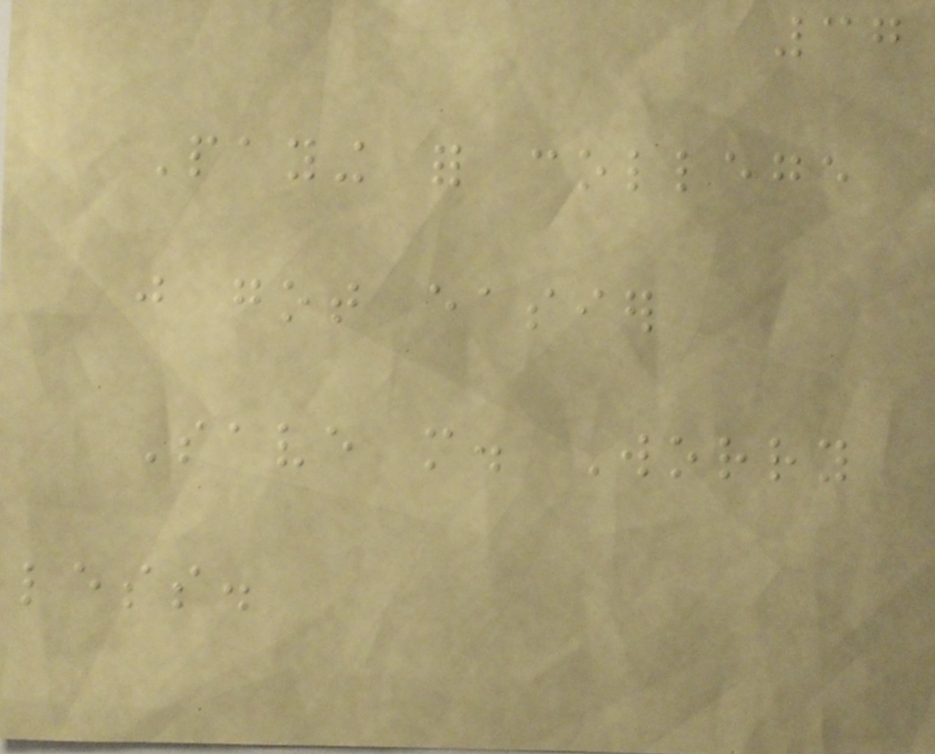37
Paying for college
just got easier
Save more. Worry
less.
